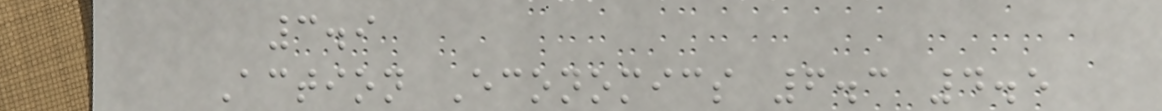3.9
Action Economics 6.3 4.5
